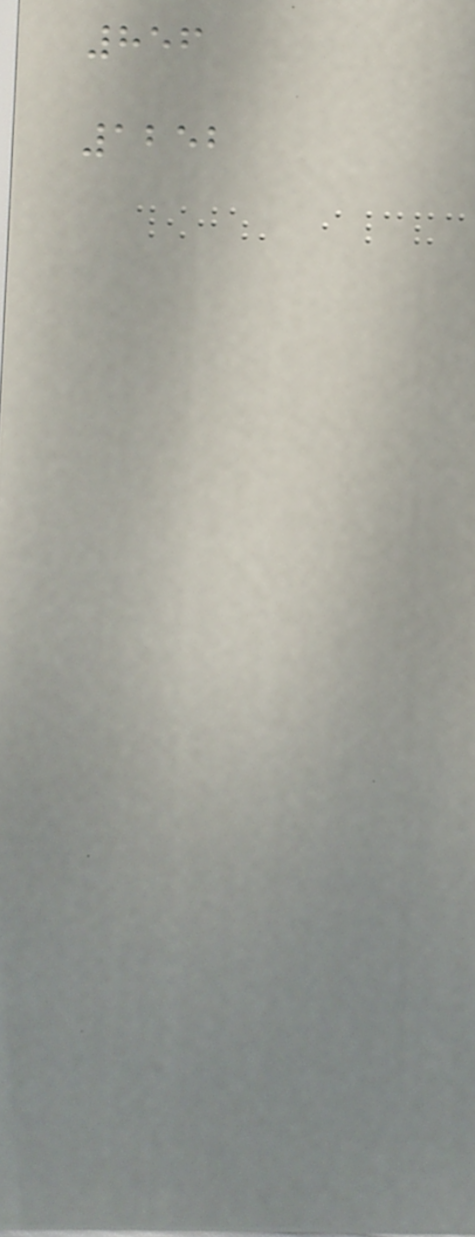856
1252
